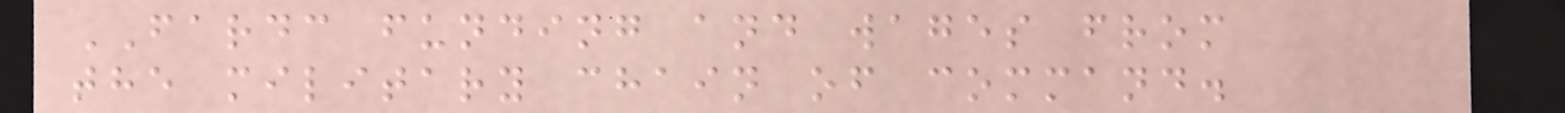FARDC funding and wages from
the military chain of command.
